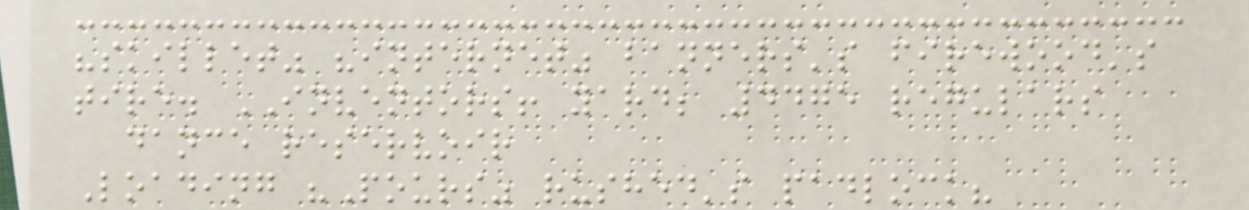"skillet" "internet" banners's firewood's
tire. INVENTORS! yard; 4475 regulars
dance reservoir
Loading "Pours" rushed's padlock?
